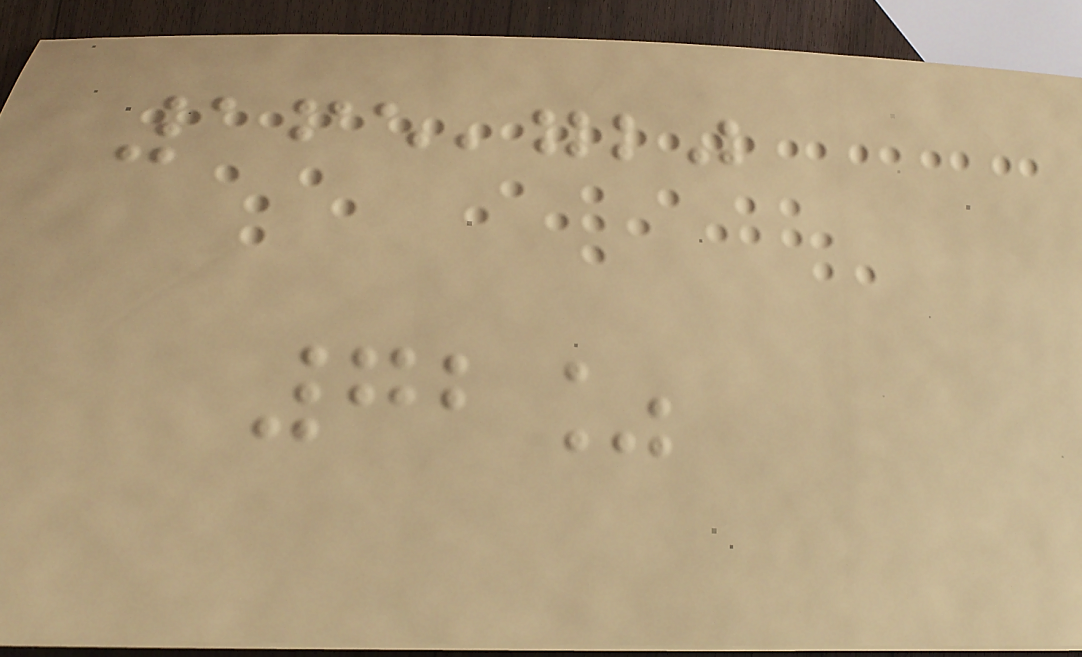165,720
72%
